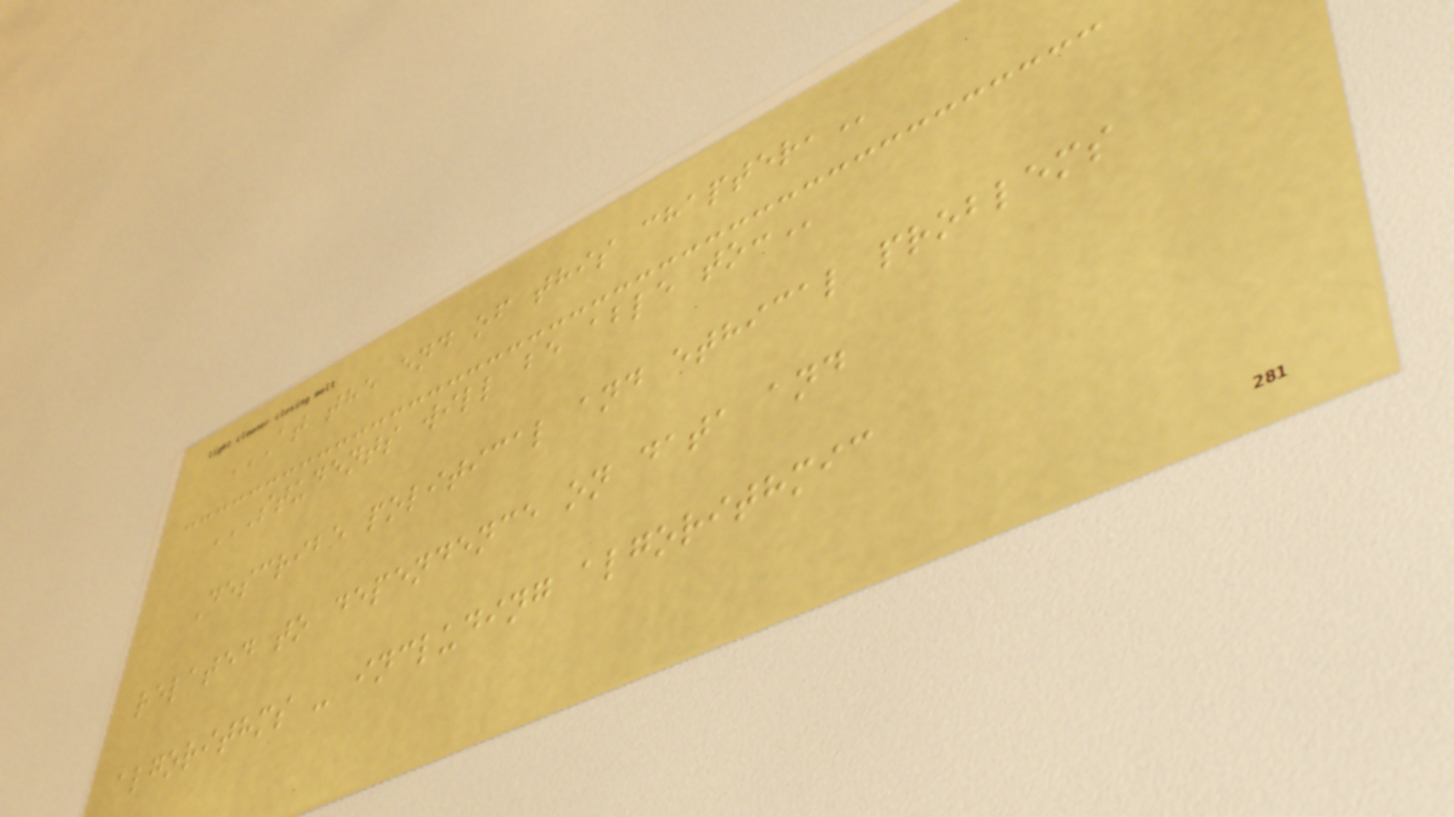AT THE END OF THIS CHAPTER,
STUDENTS WILL BE ABLE TO:
Describe political and ethical problems
related to dependence on data and
algorithms - including algorithmic
